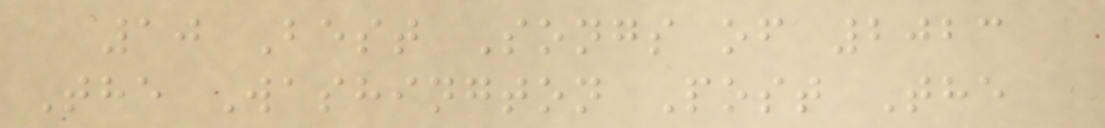10 Best Songs of 2023
The Washington Post The
